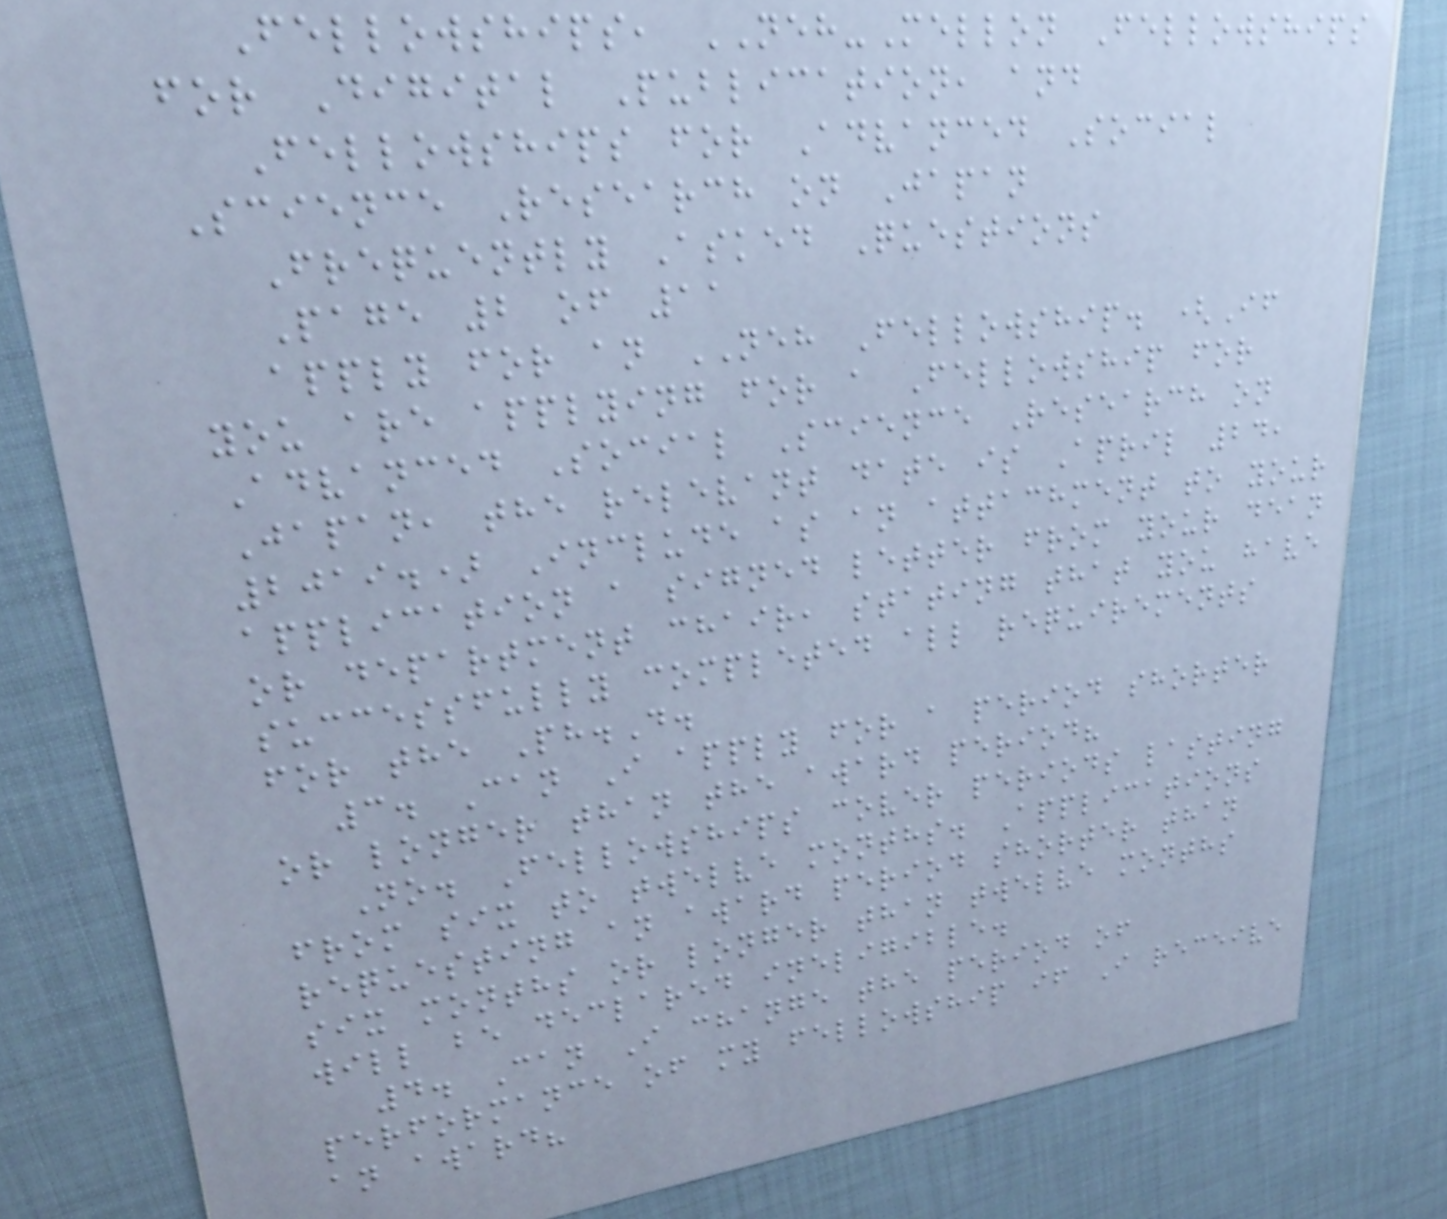Fellowships, NEH-Mellon Fellowships
for Digital Publication, and
Fellowships for Advanced Social
Science Research on Japan
Frequently Asked Questions
Page 2 of 11
apply for an NEH Fellowship. (If
you are applying for a Fellowship for
Advanced Social Science Research on
Japan, the relevant date is April 24,
2019.) Include as an attachment to your
application a signed letter from your dean
or department chair, stating that you have
successfully completed all requirements
for the Ph.D.
3. Can I apply for a period shorter
or longer than the award period?
No. Fellowships cover periods lasting
from six to twelve months. Applications
requesting an award period shorter than
six months or longer than twelve months
will be declared ineligible.
4. Can I change the period of
performance of my fellowship if I receive
an award?
